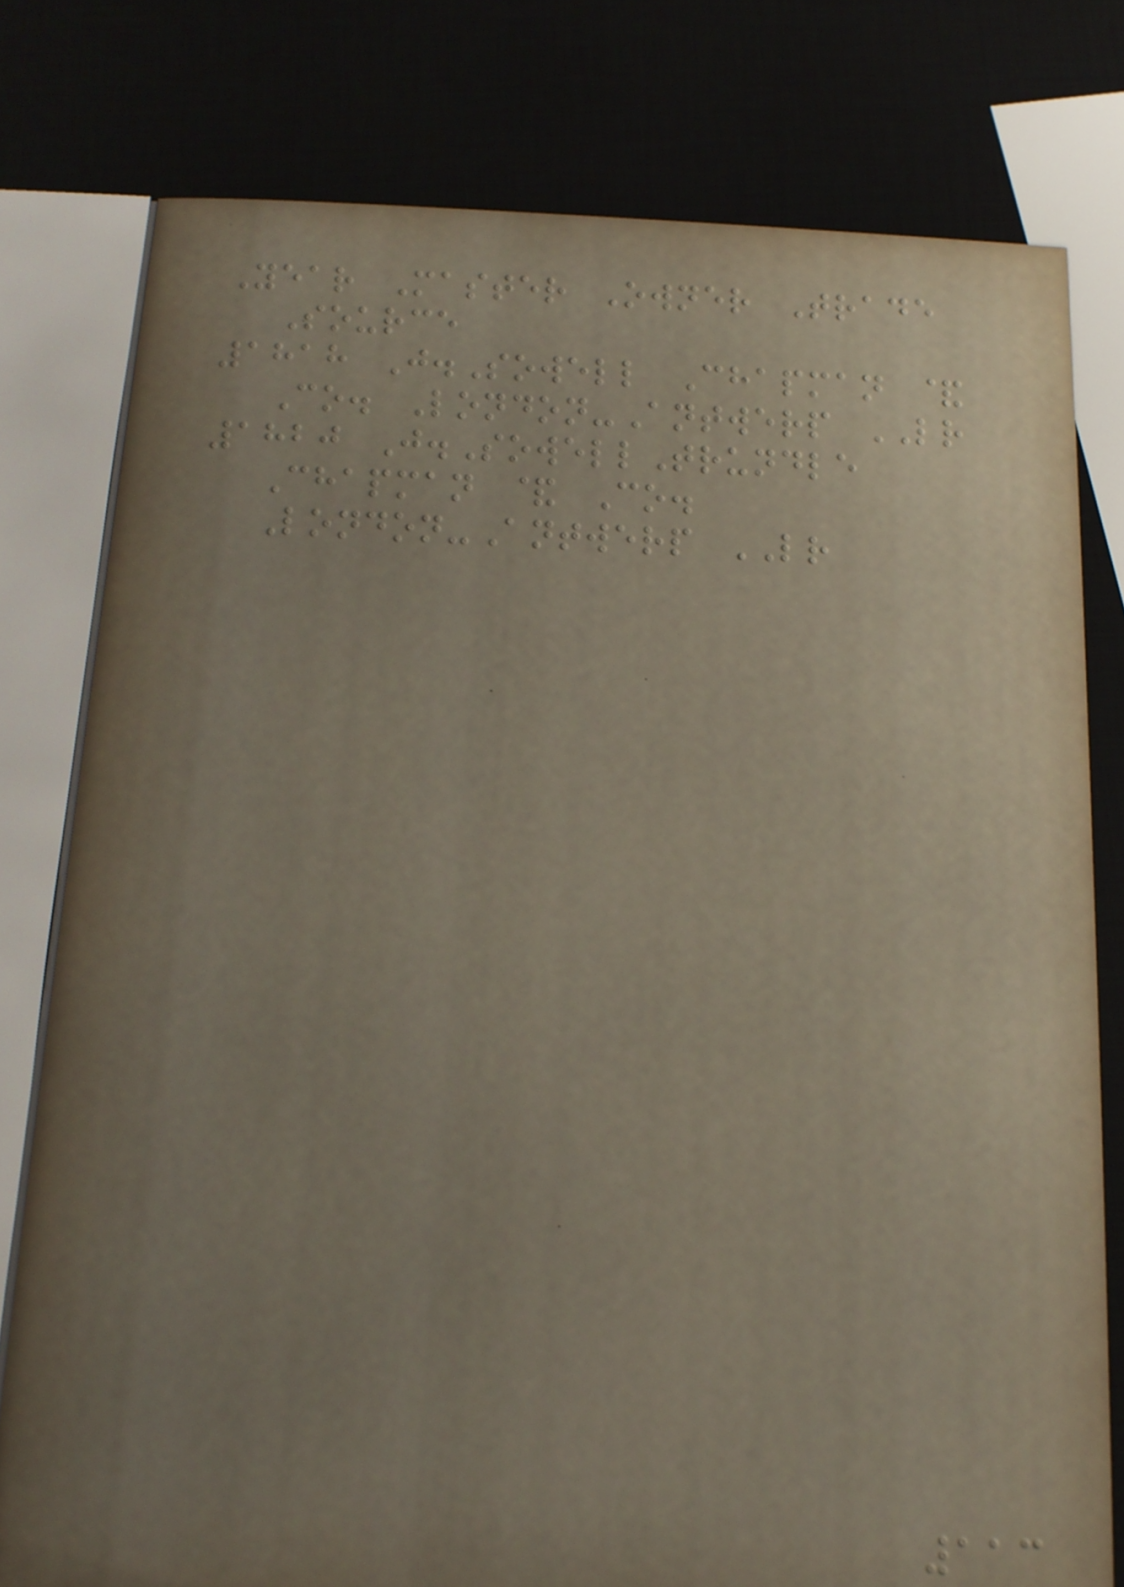Year Master Owner Trade
Source
1818 J.Sowell Chapman &
Co. London-Antwerp LR
1820 J.SowellTrundle
Chapman & Co.
London-Antwerp LR
113
